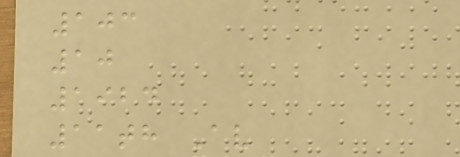103
10
1924
11th Av
